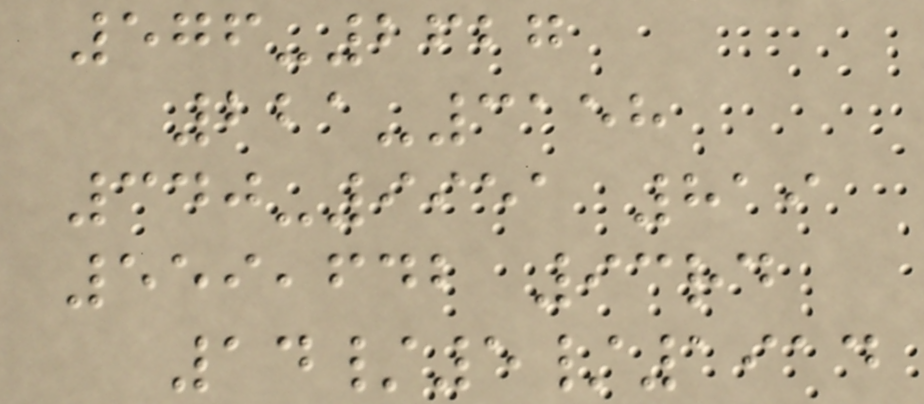576-2627
221-3158
340-9951 819
559,642 93rd
14/5/1914
